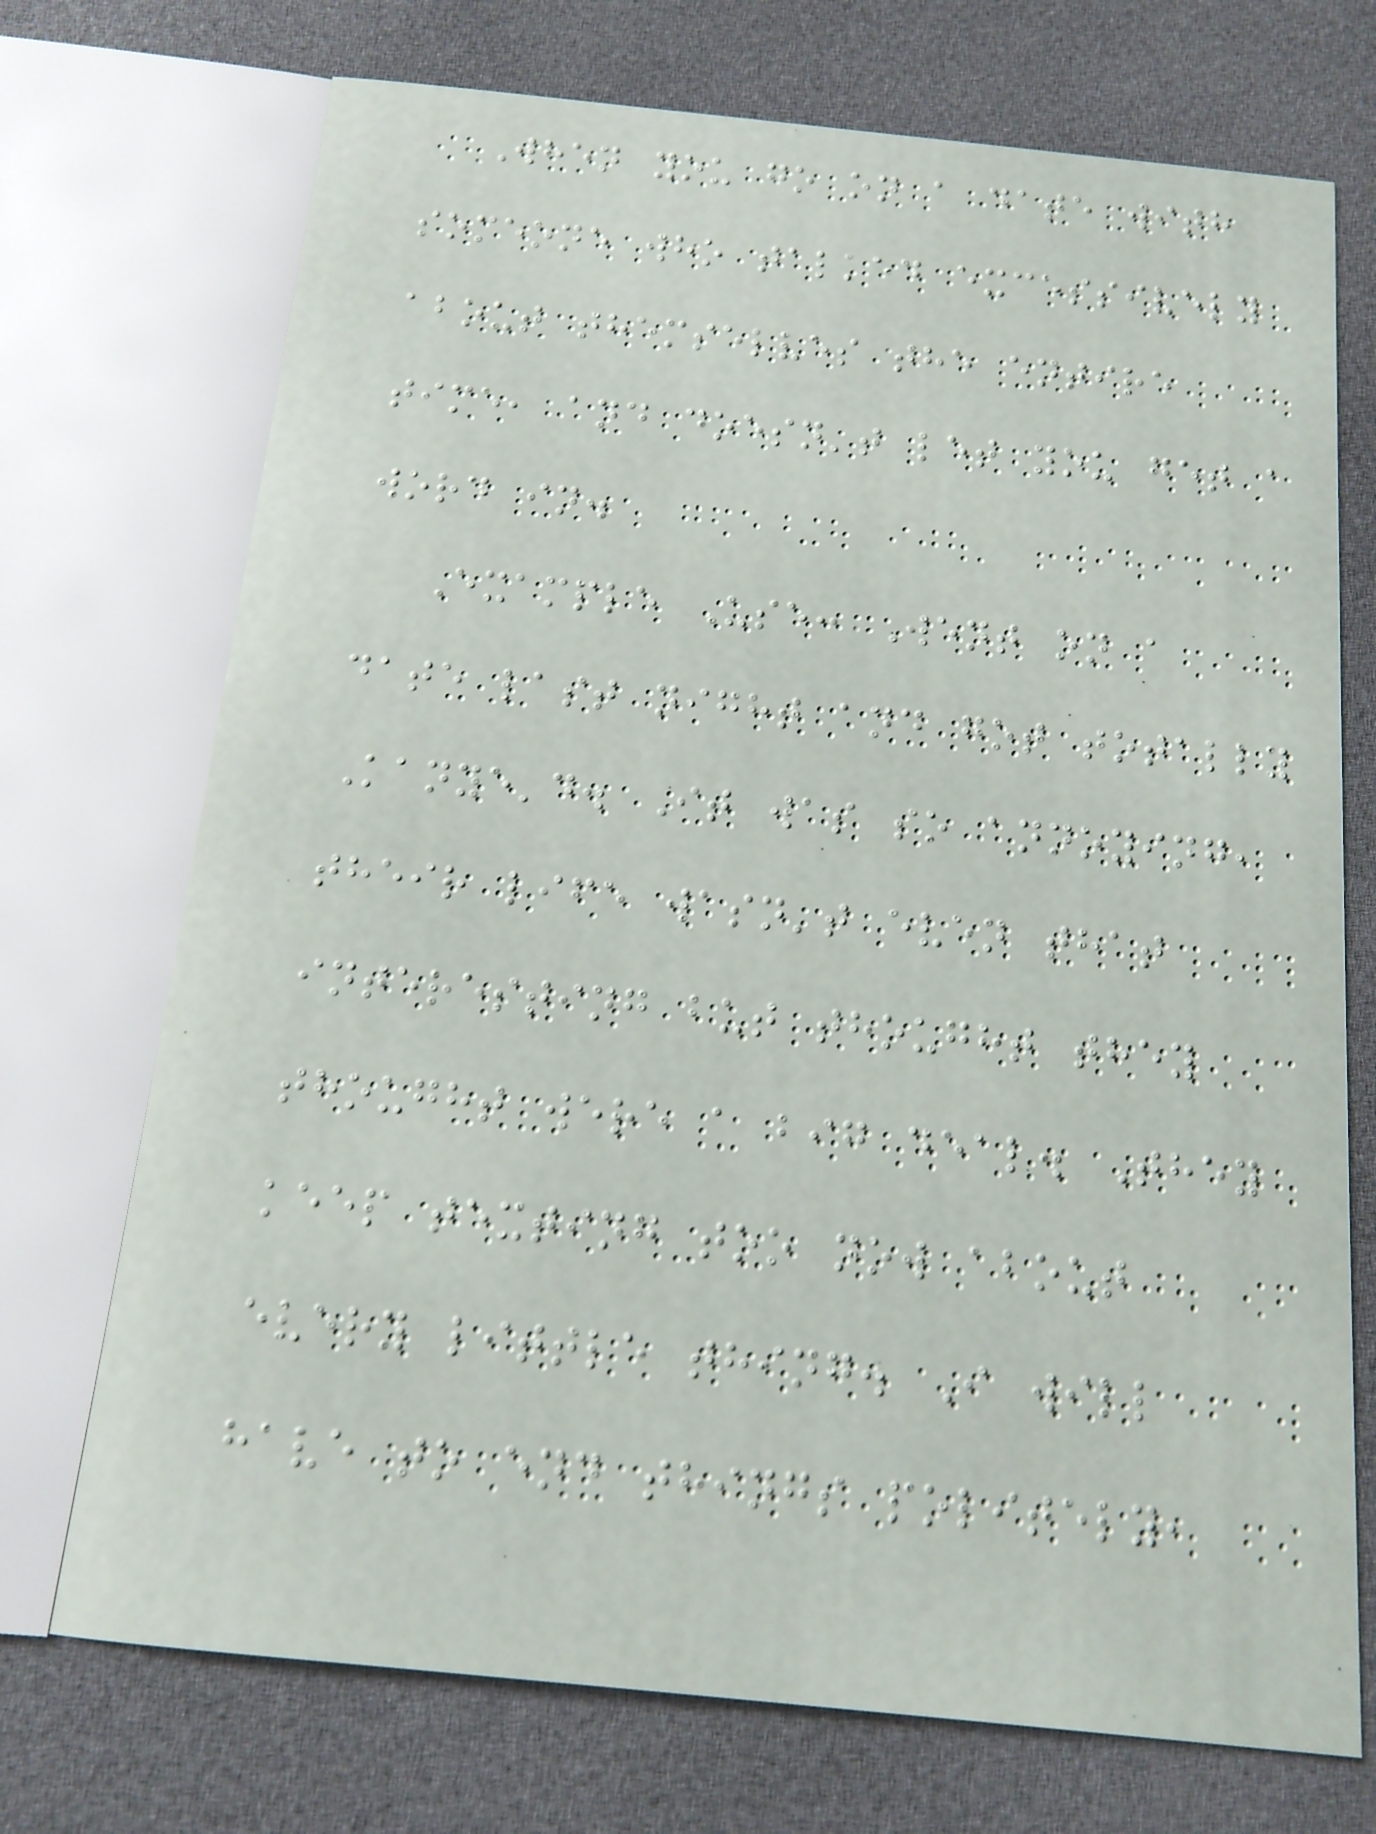When you go on a date with
someone who talked excessively
about themselves the entire
time, and doesn't let you get a
word in.
Example Use: Went on a
date last night and got totally
Kanye'd. It was so annoying,
their life wasn't even that
interesting but thought they
thought were a big deal. They
keep texting too now about
every little thing. I will
have to end things politely,
